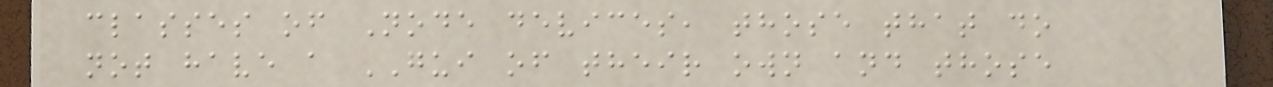classes of Node devices, those that do
not have a GUI of their own and those
